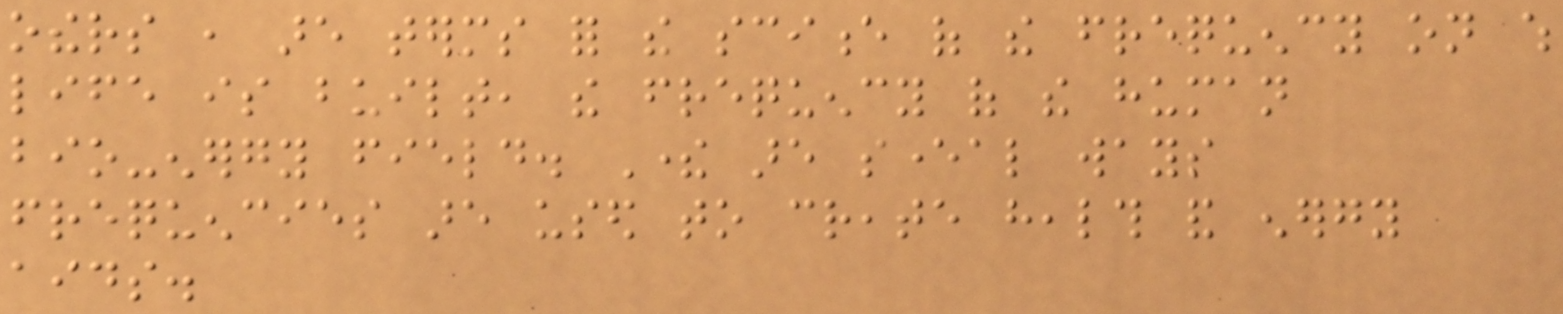others , are terms for the science of the frequency on which
life is built, the frequency of the human
bio-energy field. There are several ways
frequencies are used to create health and energy
aids.
